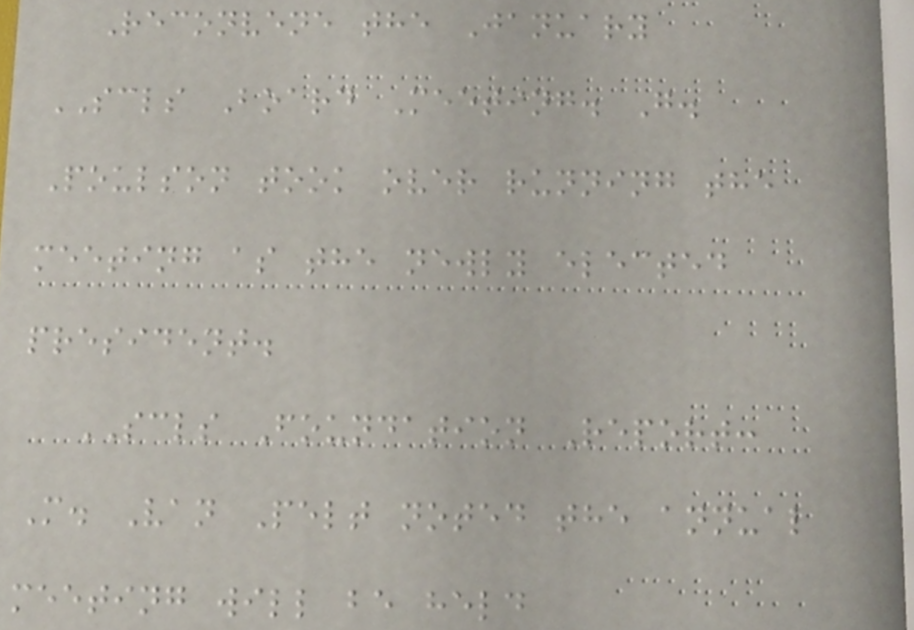Reconvene the January
SCLS Board Meeting. G.
Poulson took over running the
meeting as the newly elected
president.
SCLS Foundation Report:
M. Van Pelt noted the annual
meeting will be held
